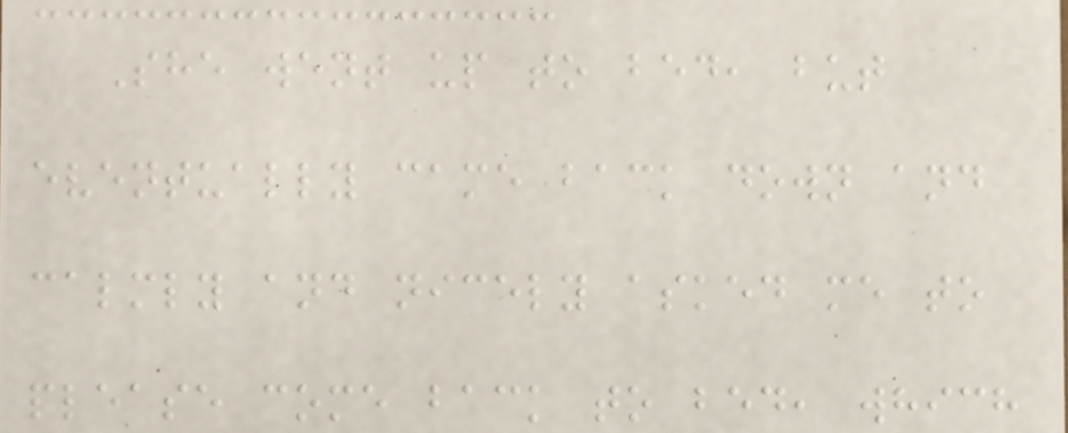She went up to bed, but
eventually came back down and
calmly and nicely asked me to
please come back to bed, which
